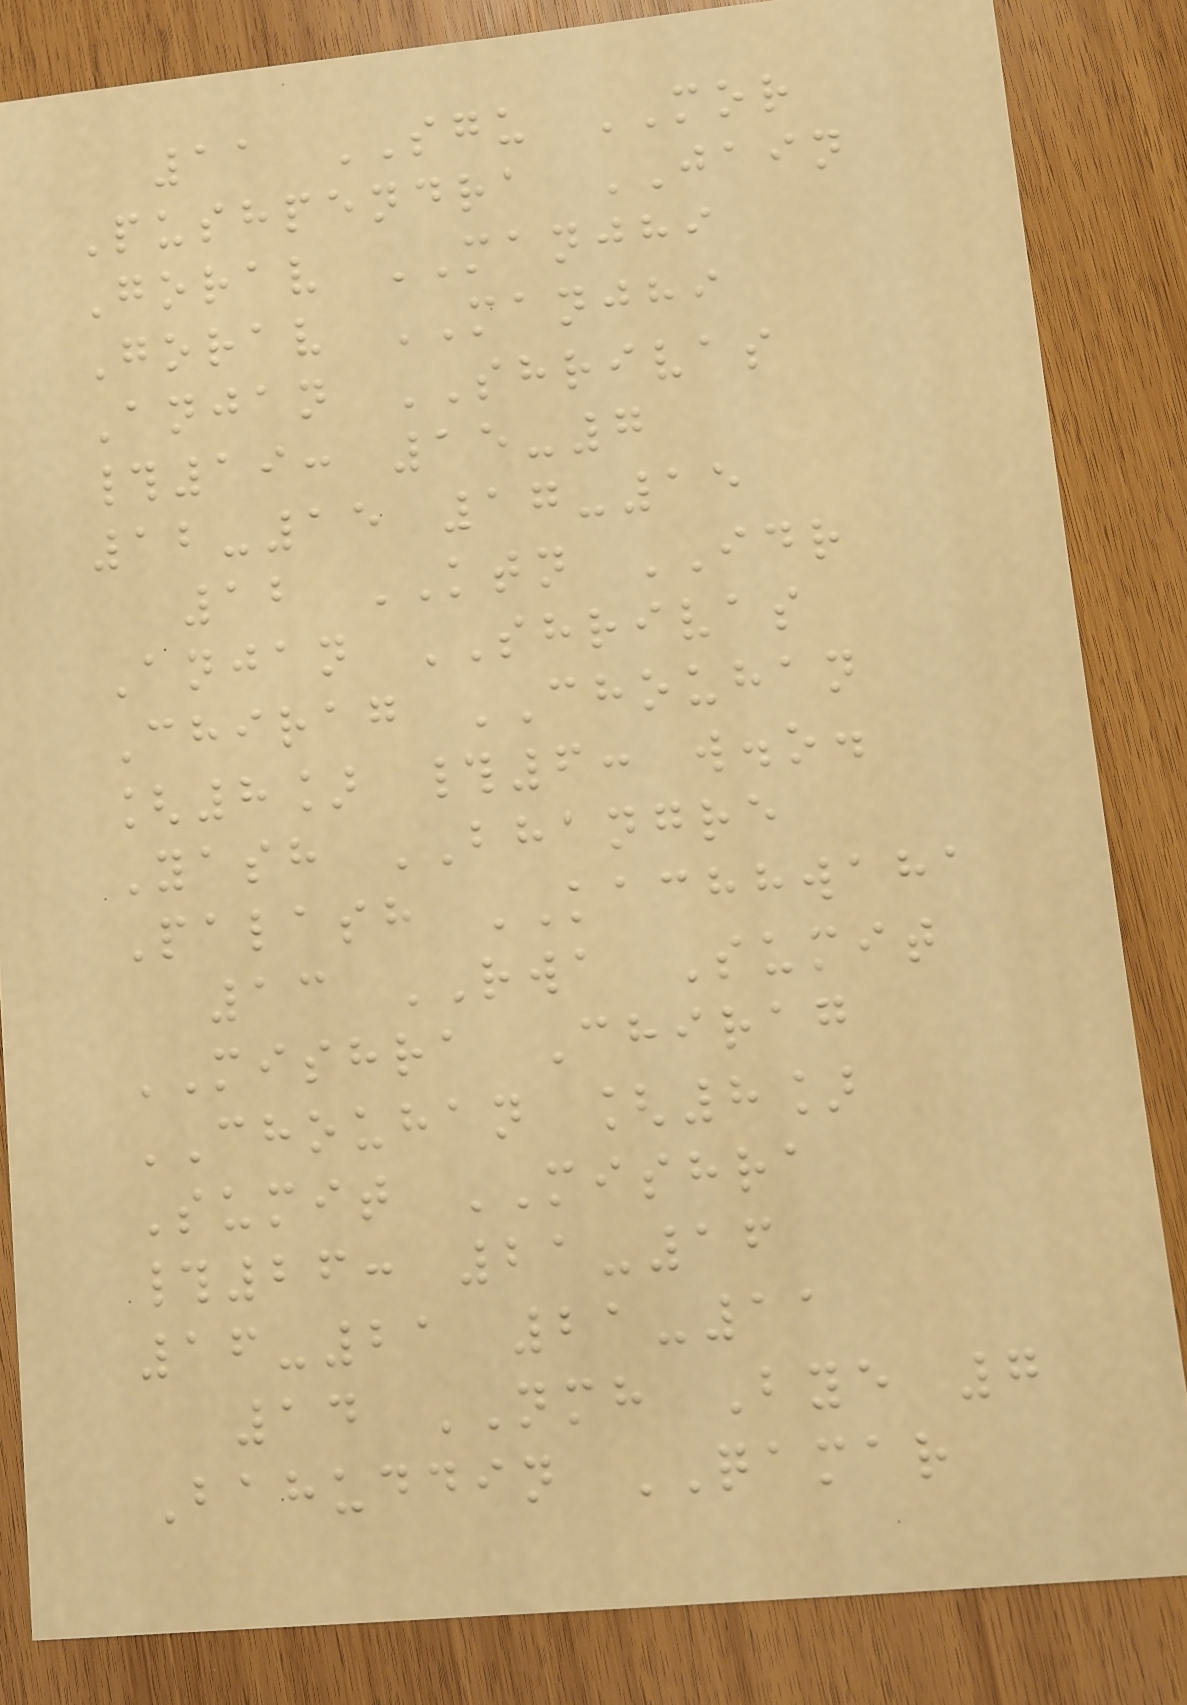11 SGU MOR
Pushpendra JAIN
Gorav MANJHI
Gorav MANJHI
Anjan SHRIVAS
#19: 15-7
12-15 17-15
12 KTN IDR
Anjan SHRIVAS
Chirag CHOUHAN
[8] #6: w.o.
Yash BHANGRE
Palash KACHHWAHA
13 RWA Sumit
MISHRA Chirag
CHOUHAN [8]
Sumit MISHRA
#26: 21-16
16-21 21-11
14 NMH Bye 7
Bahuddin QAMAR
